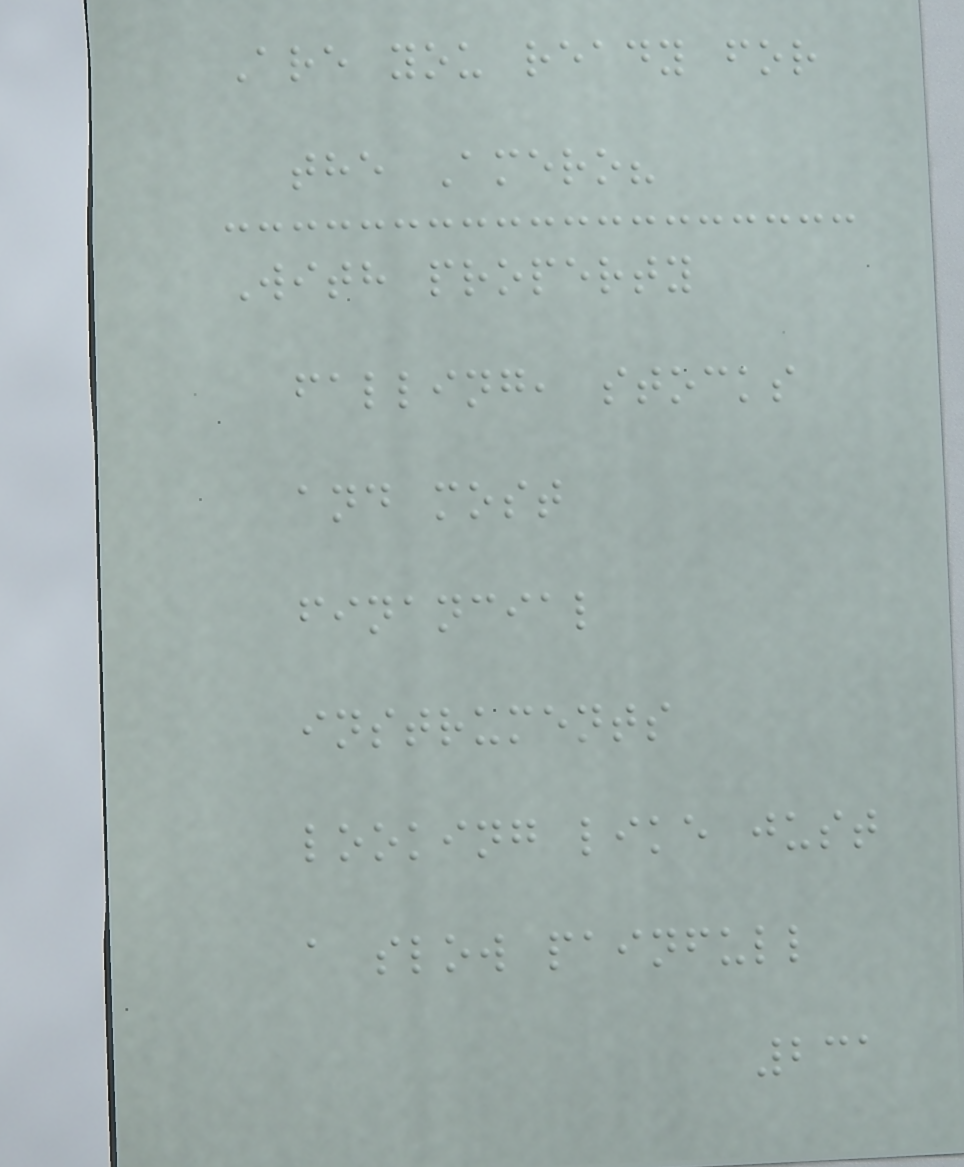Are you ready for
the Amero?
With property
falling, stocks
and most
financial
instruments
looking like just
a slow painfull
231
